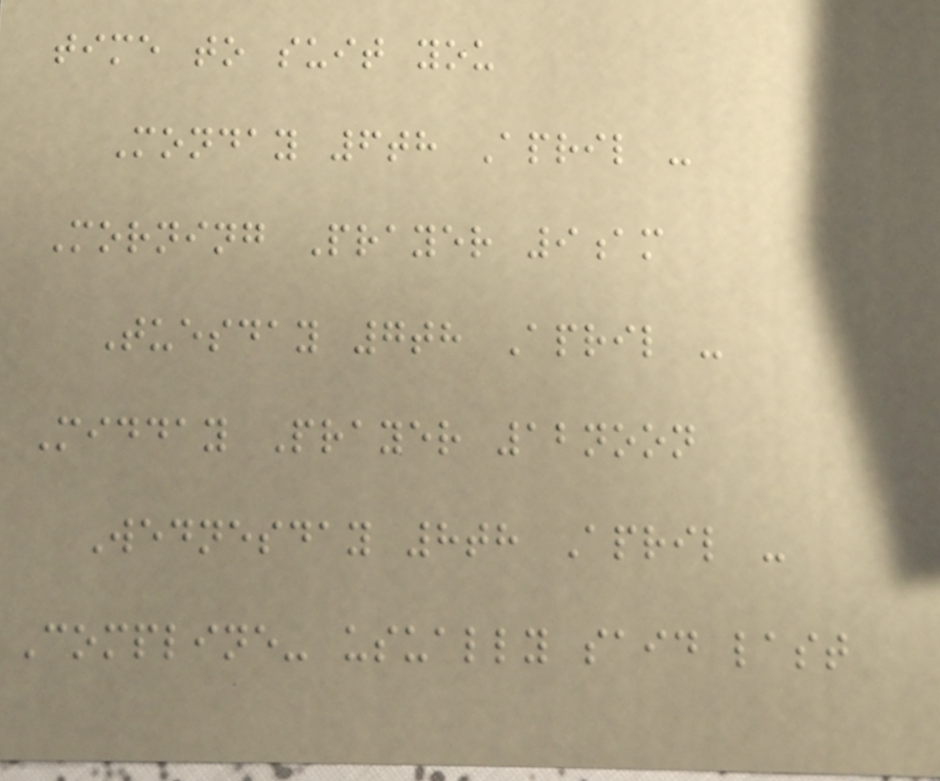time to suit you
Monday 6th April -
Morning Prayer 9am
Tuesday 7th April -
Midday Prayer 12noon
Wednesday 8th April -
Compline- usually said last
